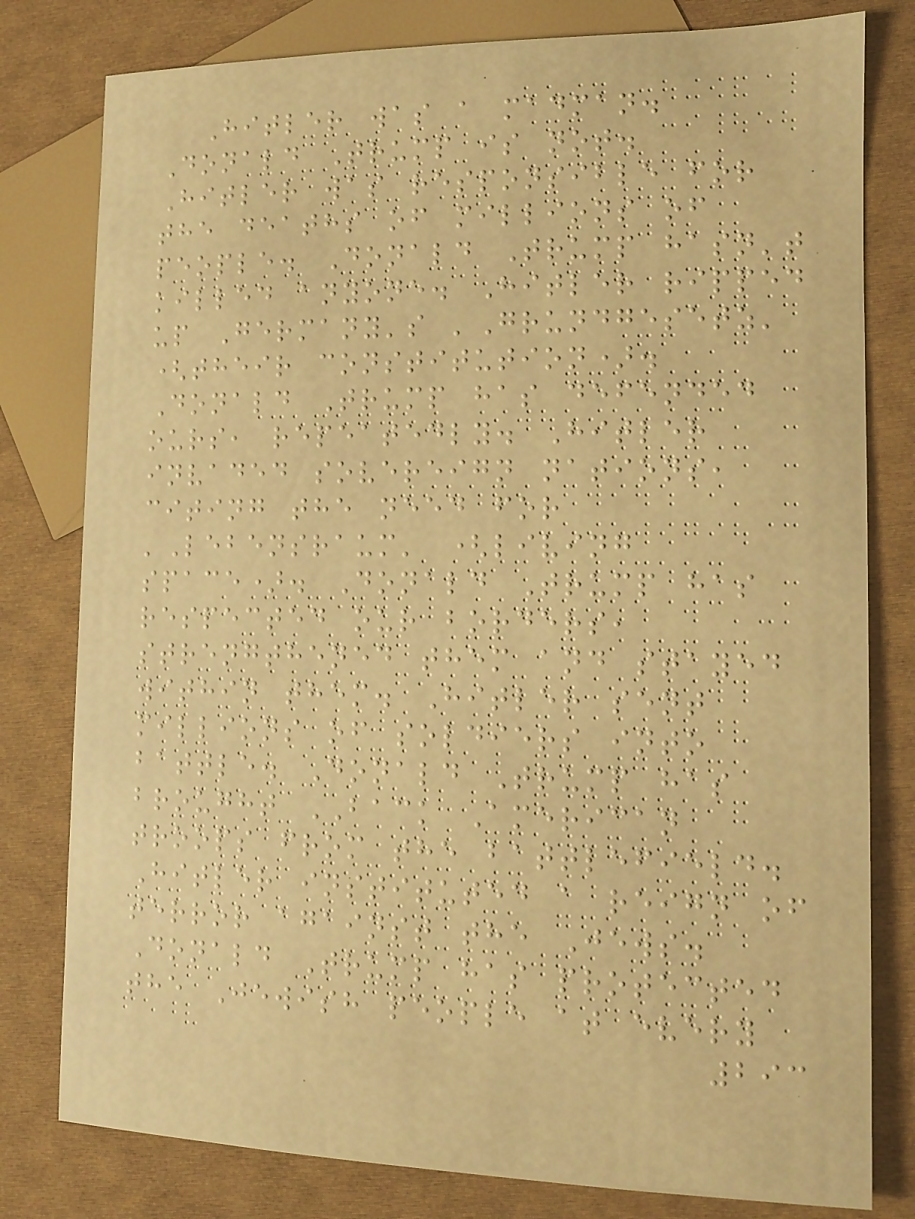Hitler was a madman.
Donald Trump is not.
Hitler was responsible for
the deaths of millions of
people. Donald Trump hasn't
killed anyone. Hitler ripped
up Germany's 'Grundgesetz'
(their constitution).
Donald Trump has defended
ours, repeatedly. Hitler
invaded sovereign nations,
citing the need for
'Lebensraum' (living
space). Donald Trump has
respected our borders,
strengthened them and stayed
within them. Hitler sent
millions of soldiers into
battle. Donald Trump has
brought BACK American
troops from the battlefield.
Hitler instituted a reign of
terror against the Jews.
Donald Trump has protected
the Jewish people at every
293
